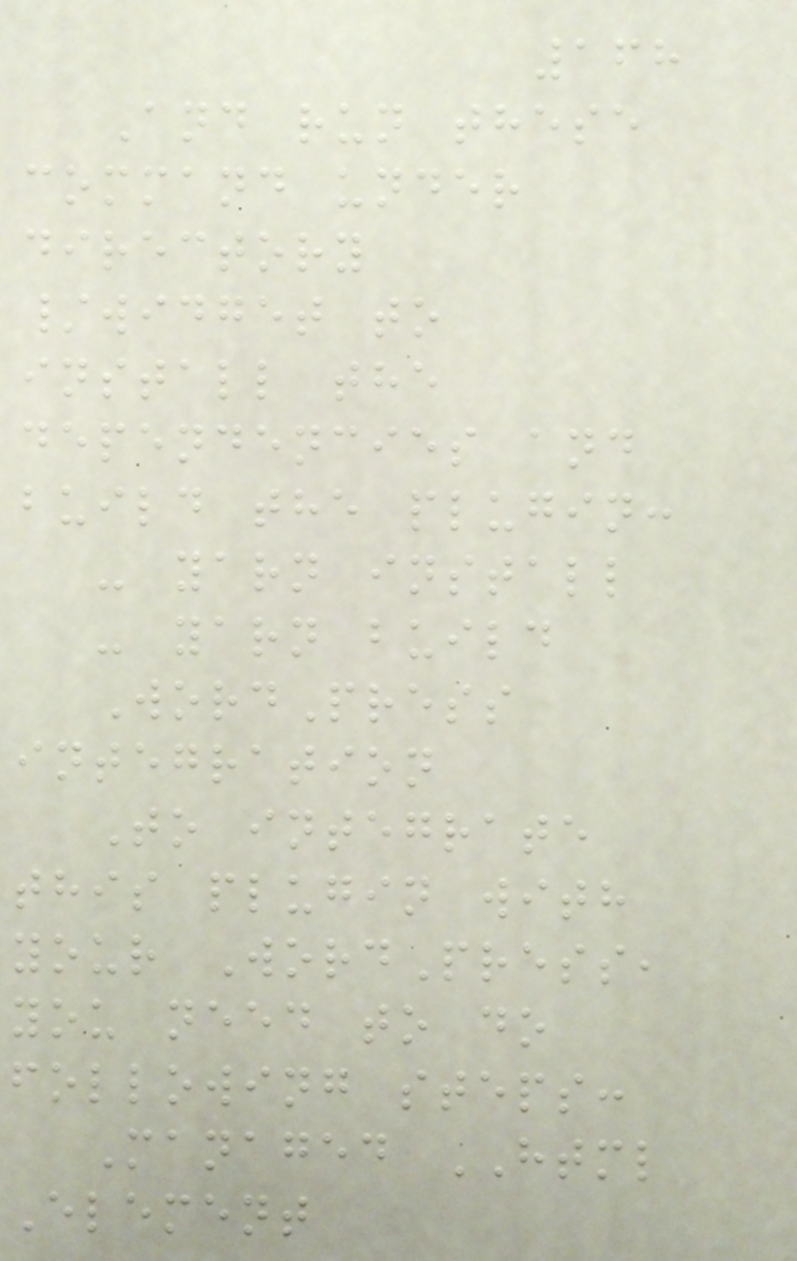168
And run these
command under
directory
/widget to
install the
dependencies and
build the plugin:
- yarn install
- yarn build
WordPress
integration
To integrate
this plugin with
your WordPress,
you need to do
following steps:
Managed HTML
Element
